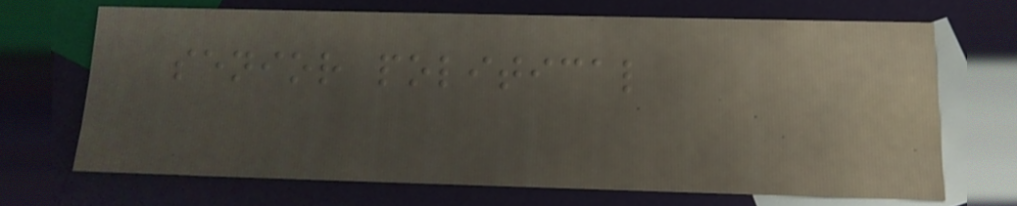senior political
